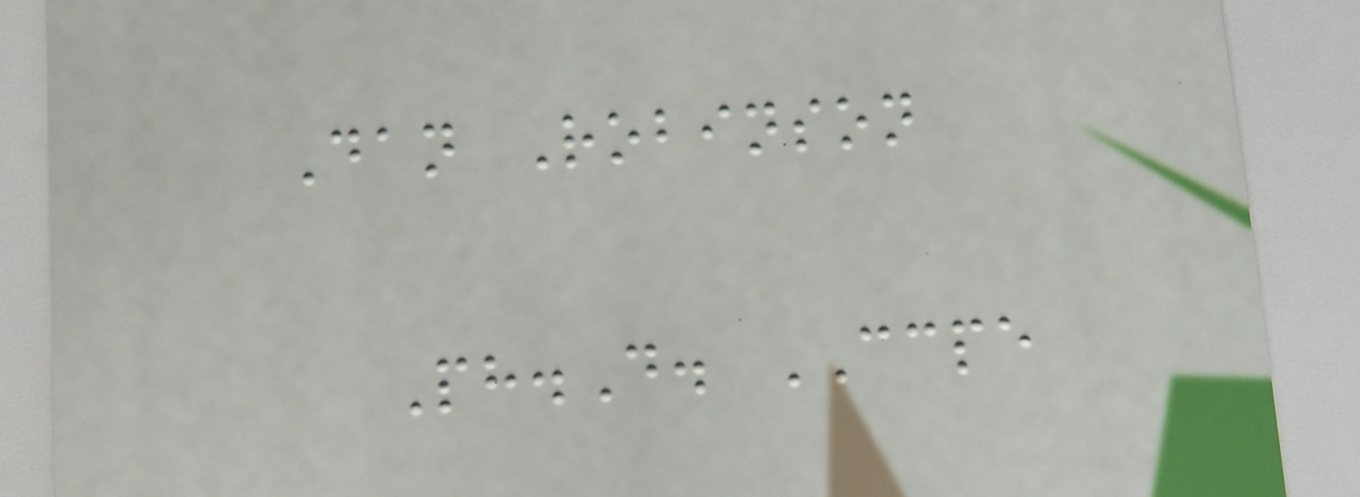Dan Robinson
Ph.D. CCPE
